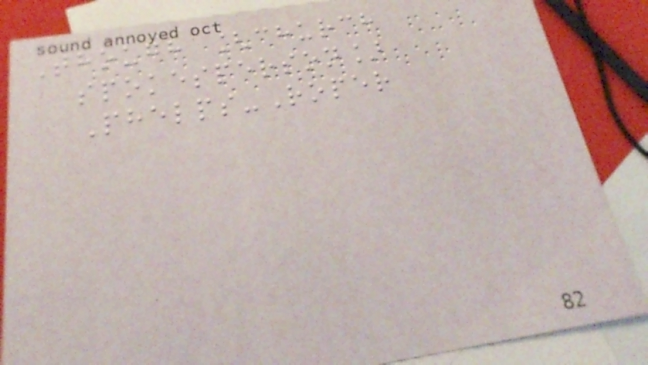Though [church
spokesperson]
Phelps-Roper
